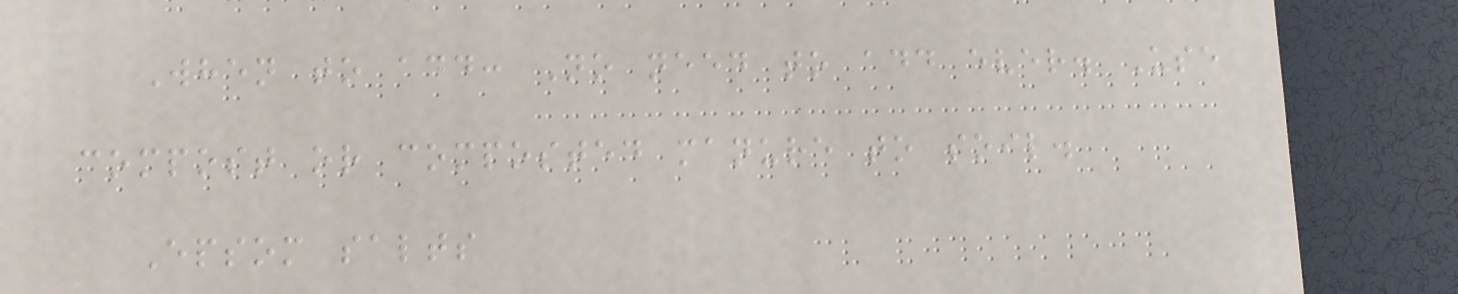When to add: No need to add ever. Use
compost or composted manure to soil.
Epsom salts
